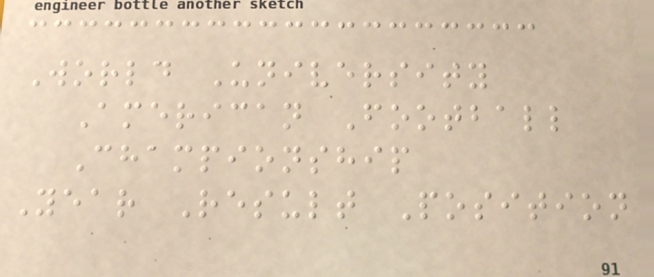World University
American Football
Championship
Year Result Position
